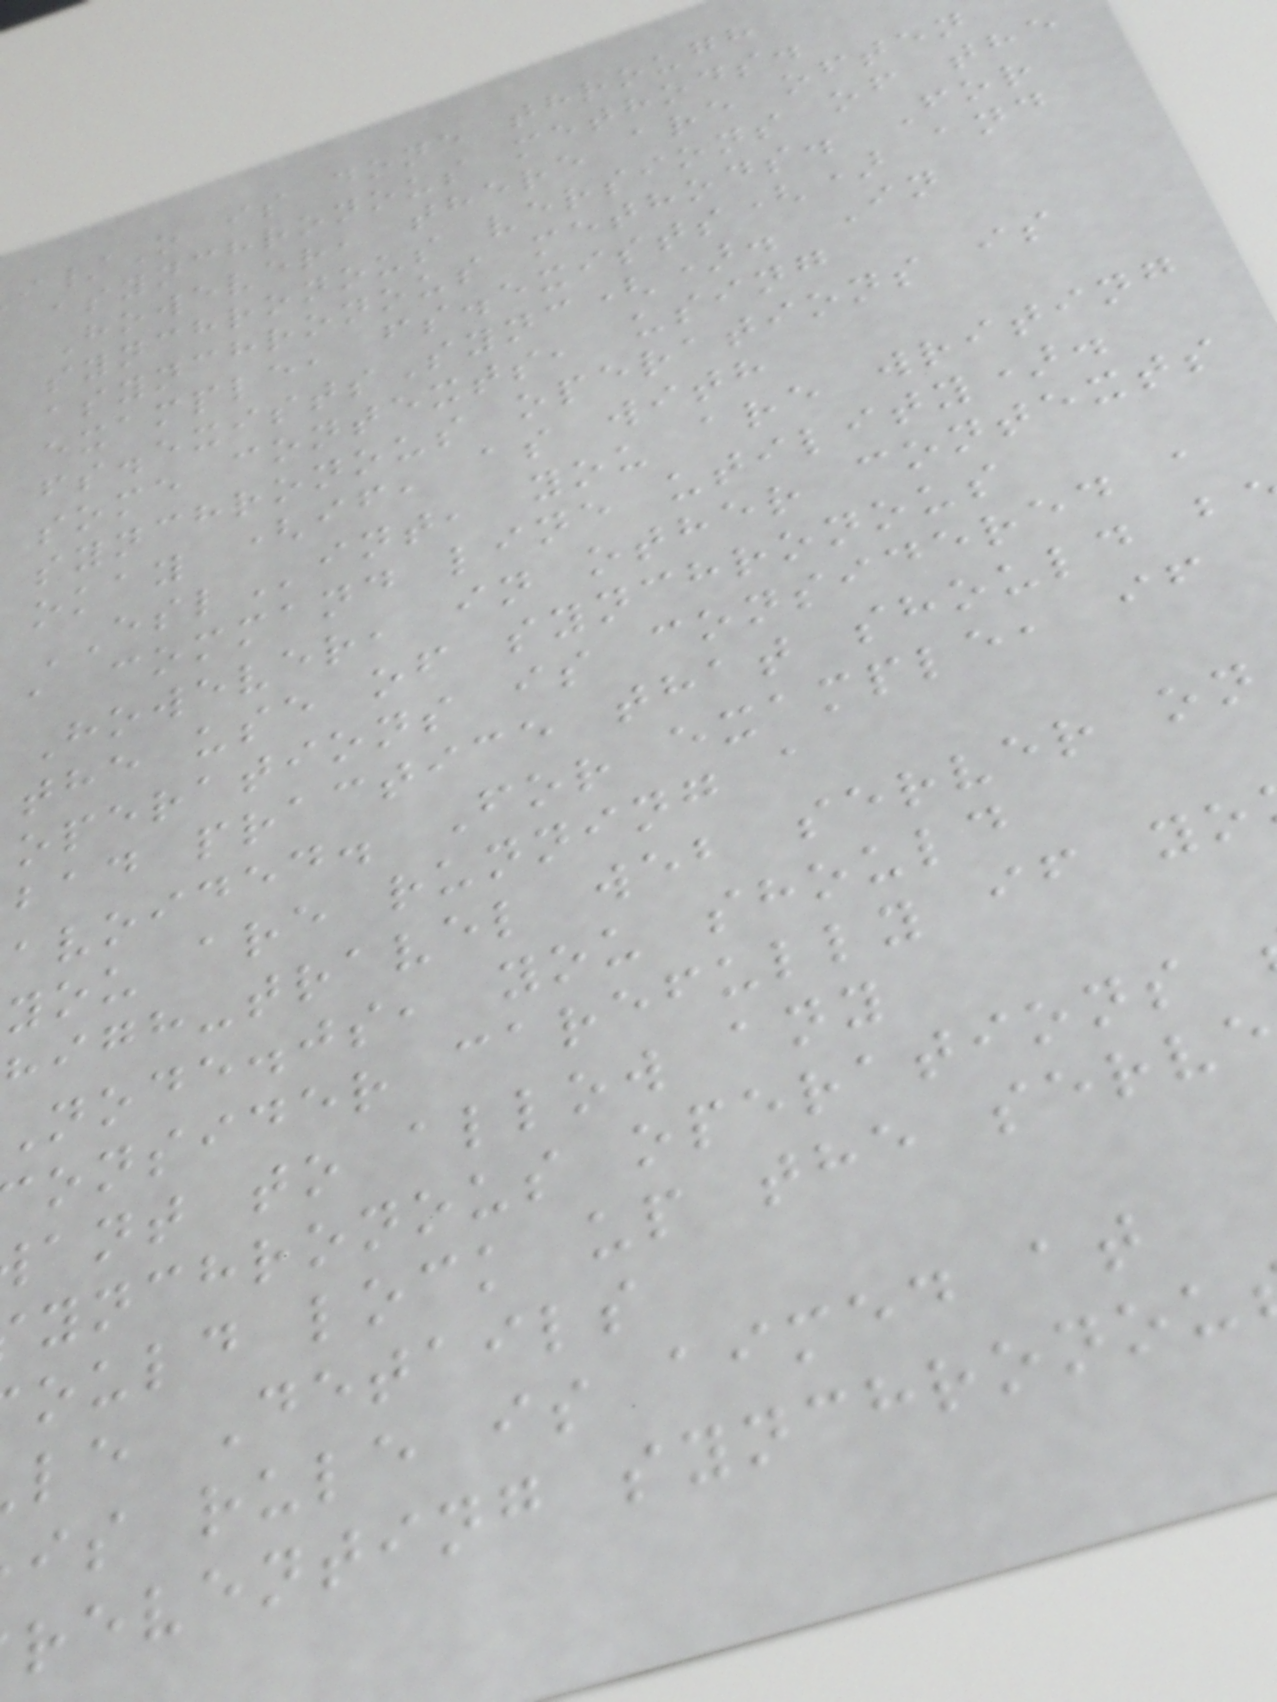/O is done through
asynchronous methods.
However, there are often
synchronous versions of the
asynchronous methods. For
example, fs.exists() and
fs.existsSync(). In
some contexts, using
synchronous operations is
okay (if, as with
ESLint, you are writing
a command line utility).
However, in other contexts
the use of synchronous
operations is considered a
bad practice that should b
avoided. For example, if
you are running a
high-travel web server on
node.js, you should
onsider carefully if yo
ant to allow any
ynchronous operations
ould lock up the serve
le Details
is rule is aimed at
reventing synchronou
